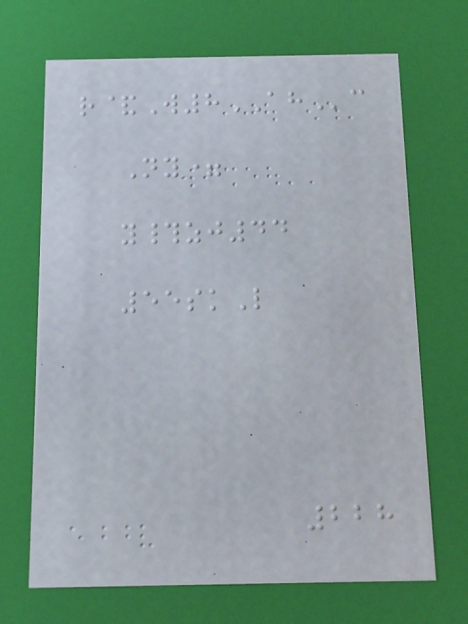r&W8AHc
Ny=
y#zj44
55skL
228
